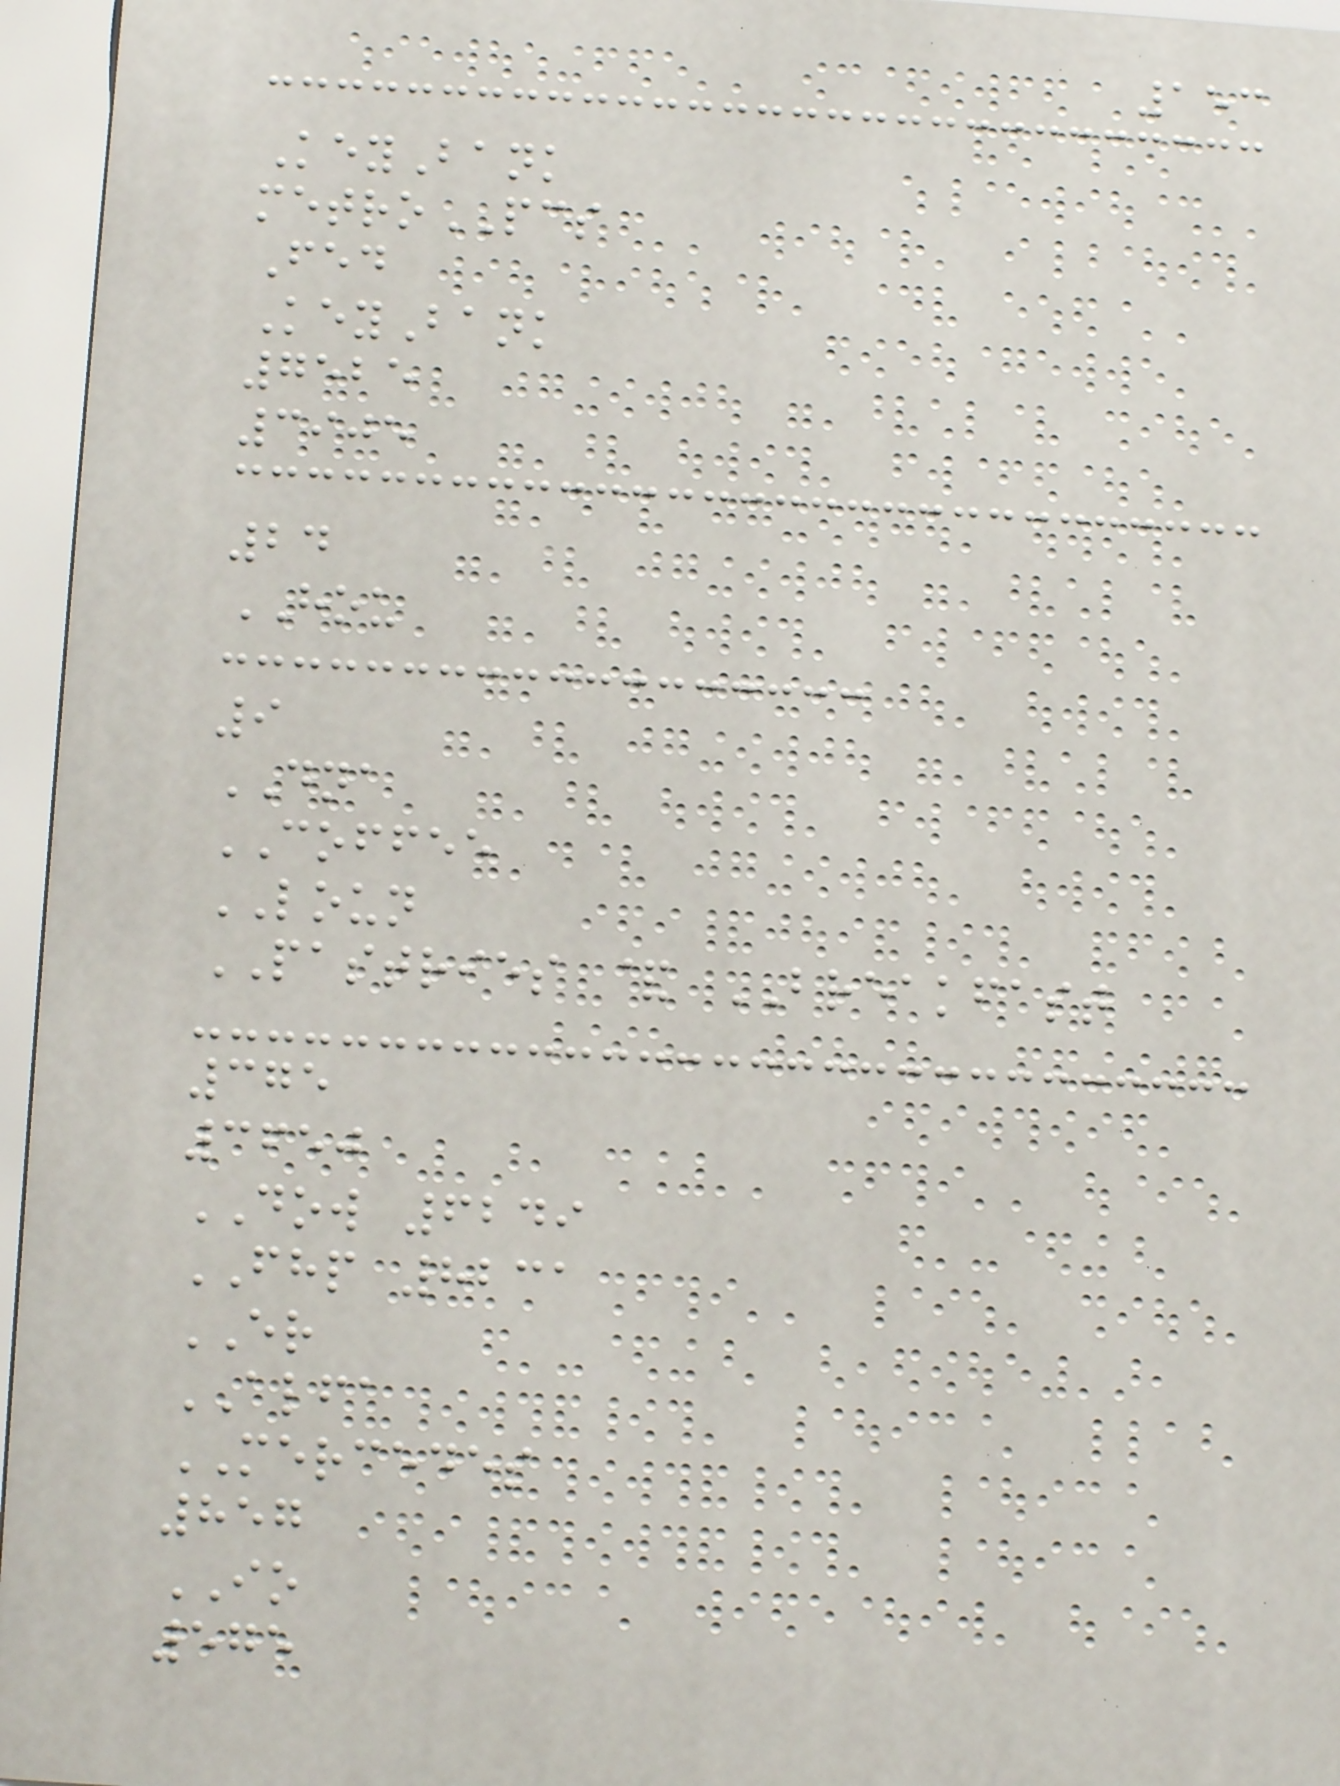153
KeyBank
metroPCS
Fed
KeyBank
7525
3905
24
HOU
9
DNA
COFFEE
LOUN
PASTRIES & BREAKFAST
375
3650
DOW 6249
FHP 8231
ER
ALFA
MERCEDES
857
IO
575
